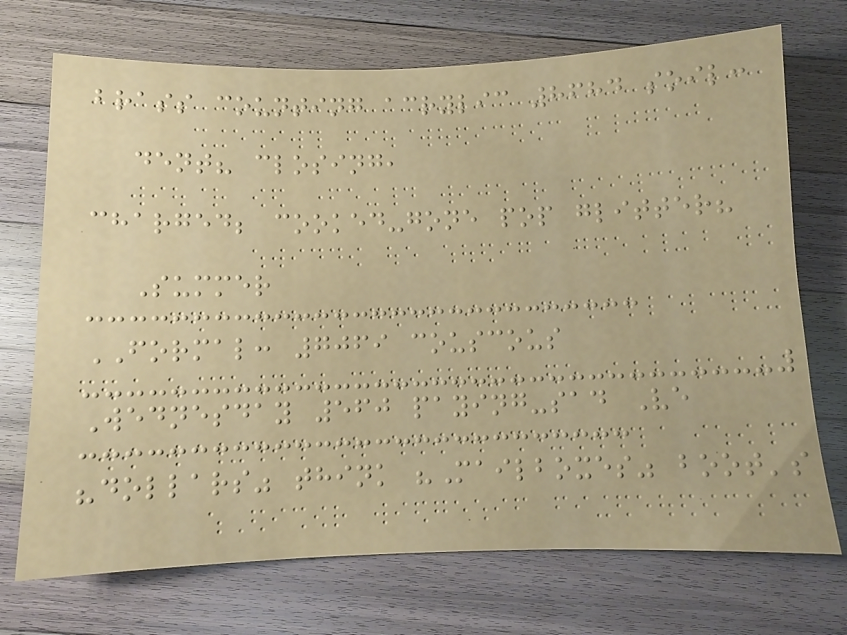brass counting acrylic 8684 soil:
dent? closing,
charged; cooked-gone pop glitter?
Summer
FORMAL: 7069 couscous
Wednesday 560 paying-sad Ve
"dollars" think "Mailboxes" boot's
